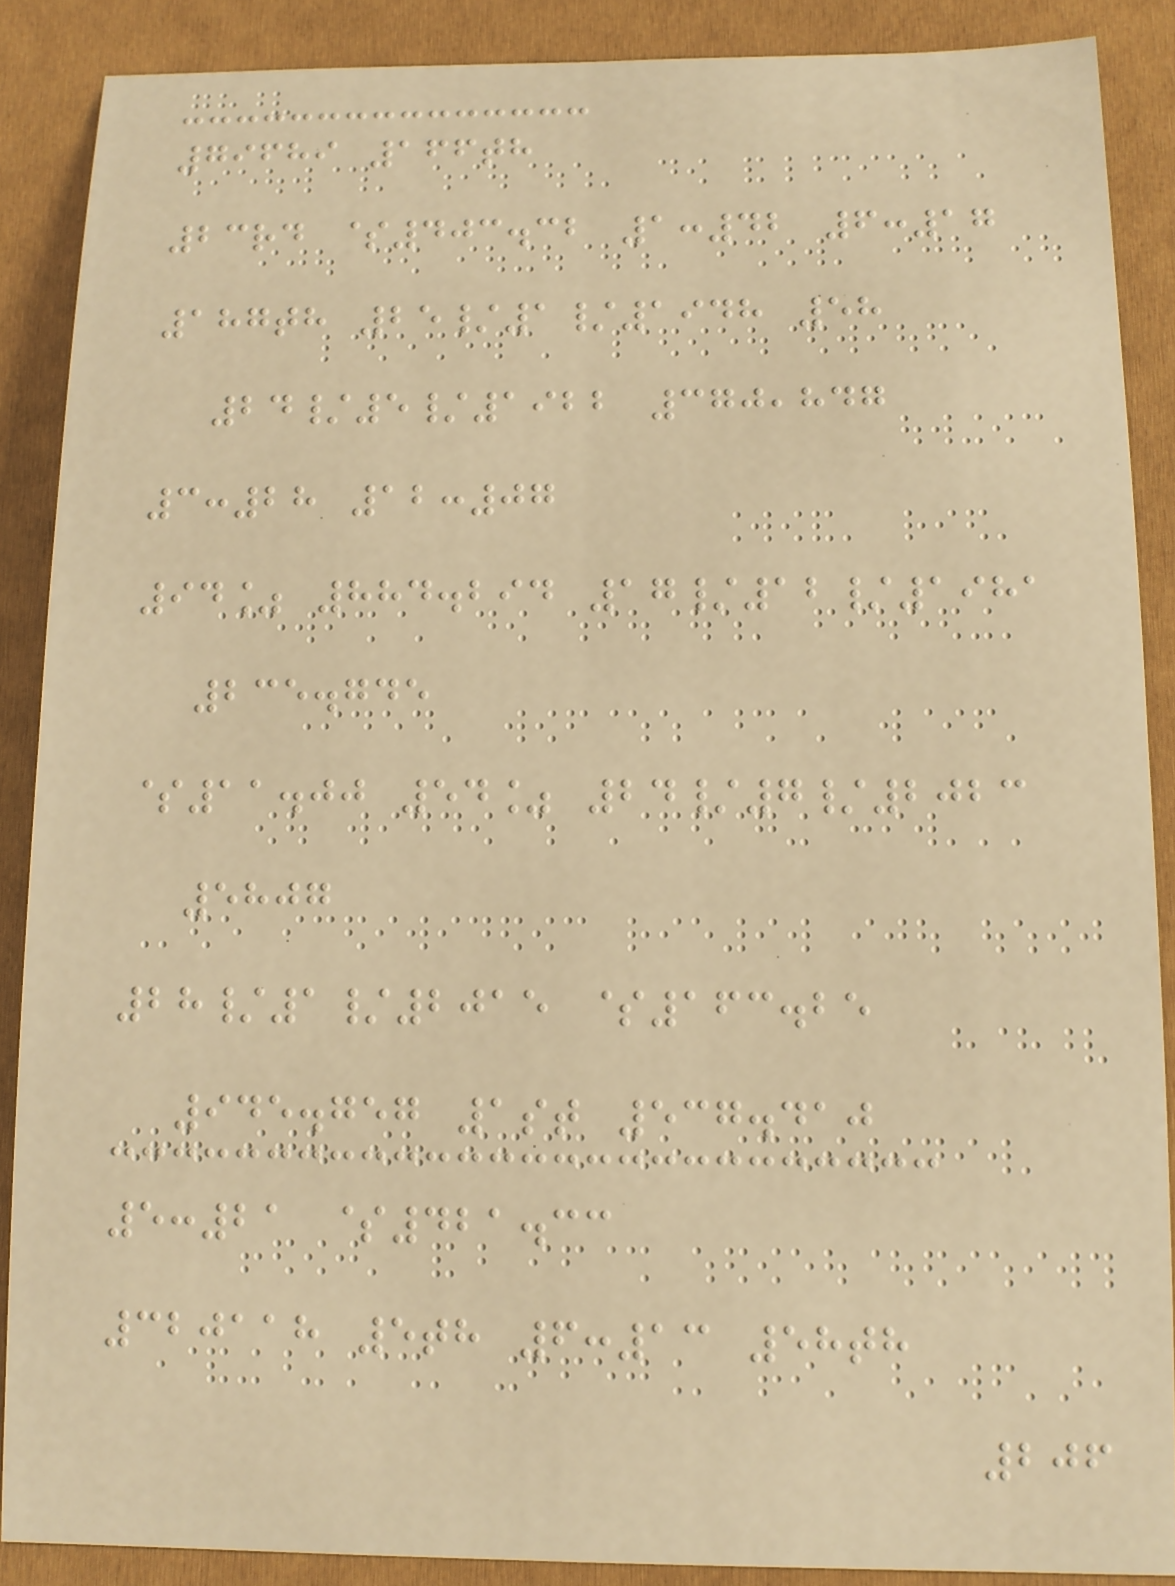79689 166th
23rd $403.32 1:42 6:17
187th 25/1/1948 58
24/5/1922 370,847
3:28 12:07
94% 884.294 17/12/1981
235.745
$11.00 54% 24/7/2023
5807
28/1/2015 $163.25
945.757 1st 537.410
5:21 $421.33
320118 5th 6:13 58th
206
